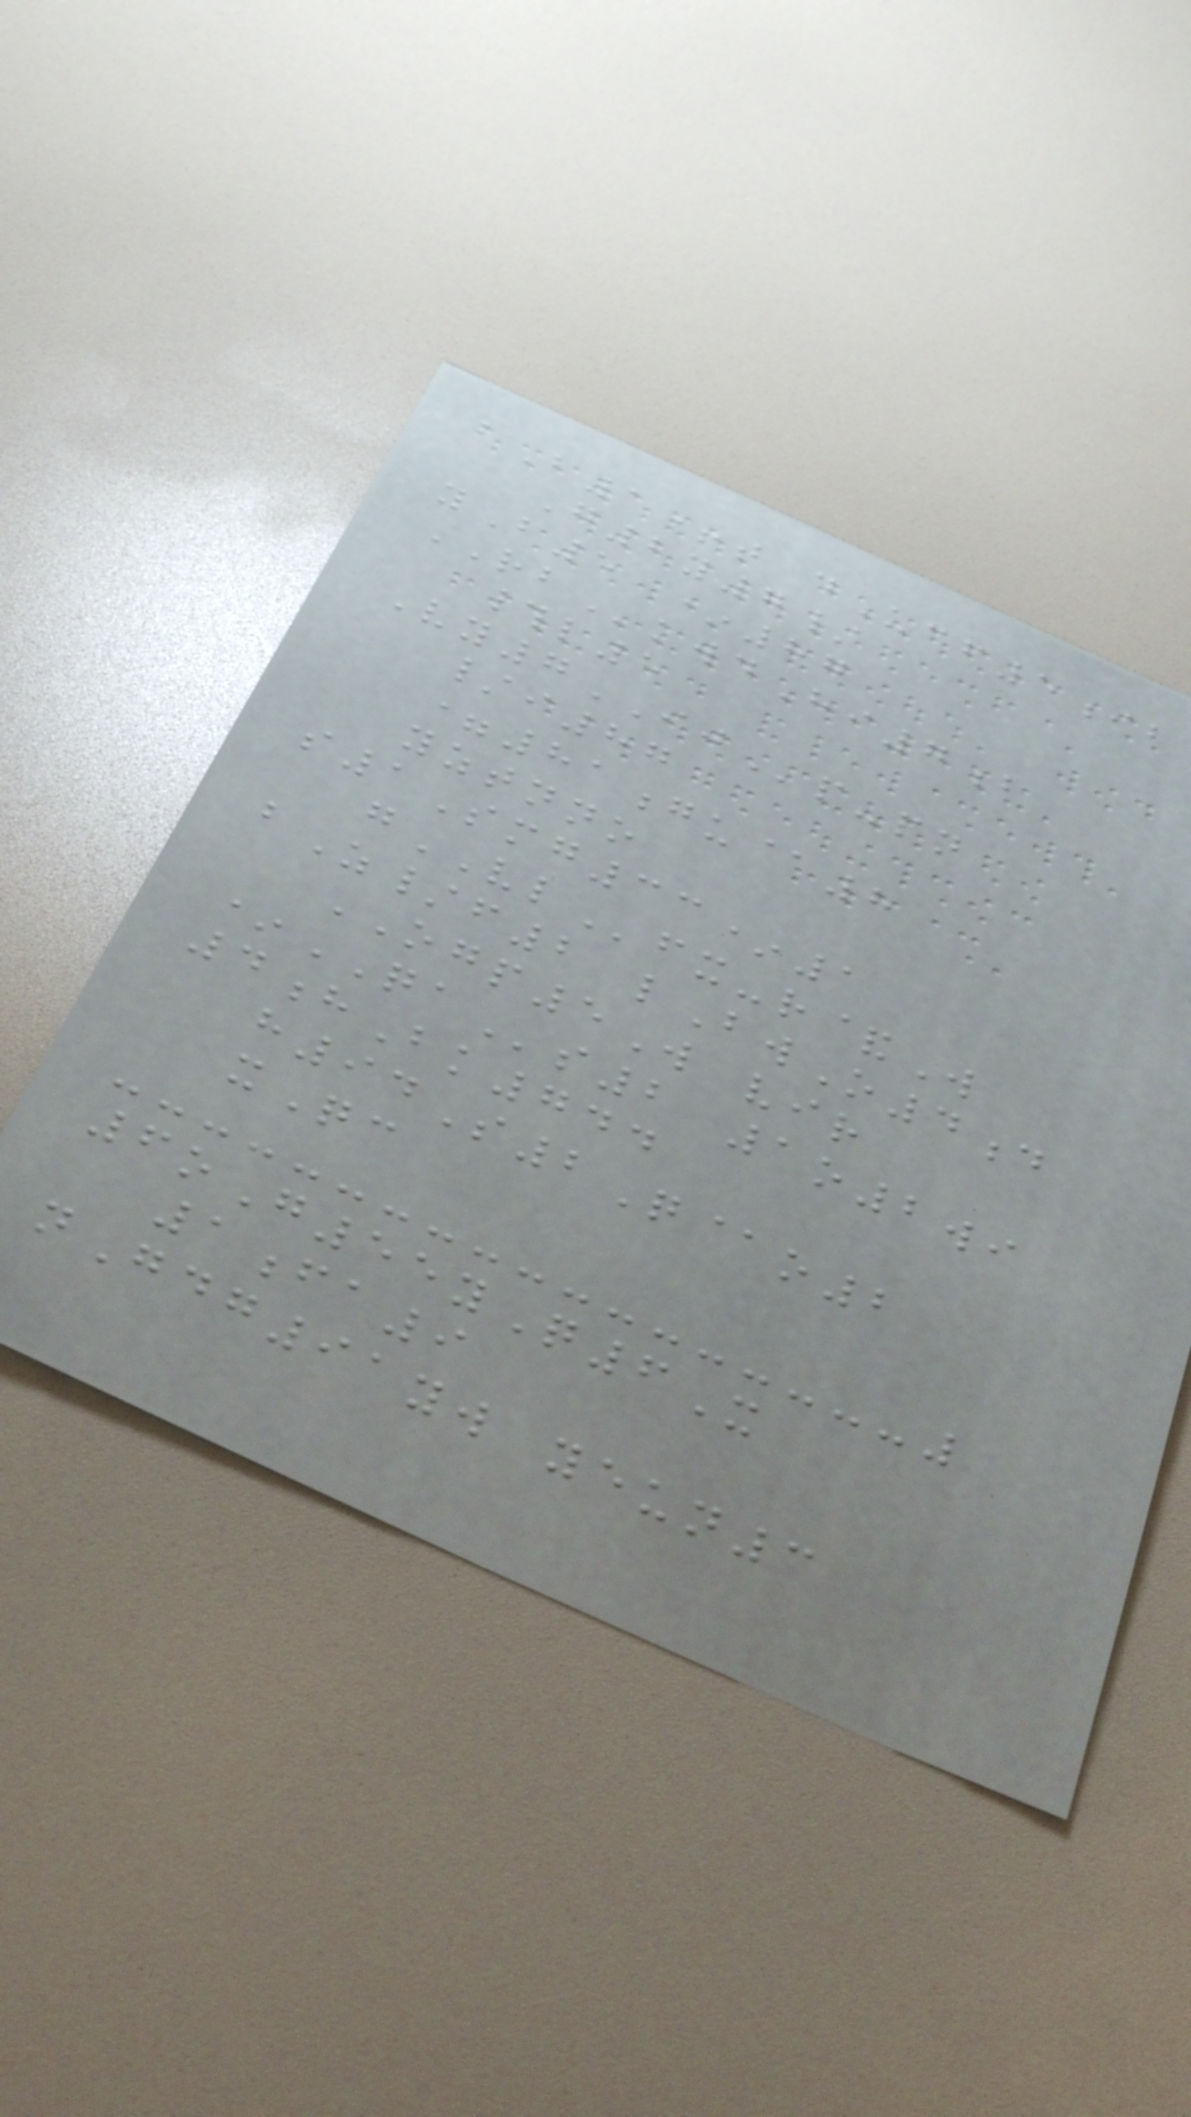bB1+t dUcf5ib
G2y7/
yB5 *87
RBkwdHi7b
#l5
Vy7IJp-pn
/i87
=81gu@8
yztnno
s1Smg33*1
gVLfx-r&W
bZ/f2 lBwO4d
OGP5W vir
*QAs2 1o2wi
4hBk744
h94S2Q@o2
xQc
6oG55yQ6X
1fa9
nGdg91yw yeun3
